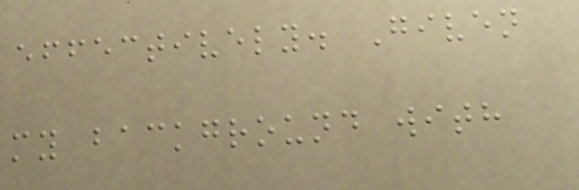effectively. Given
my background with
